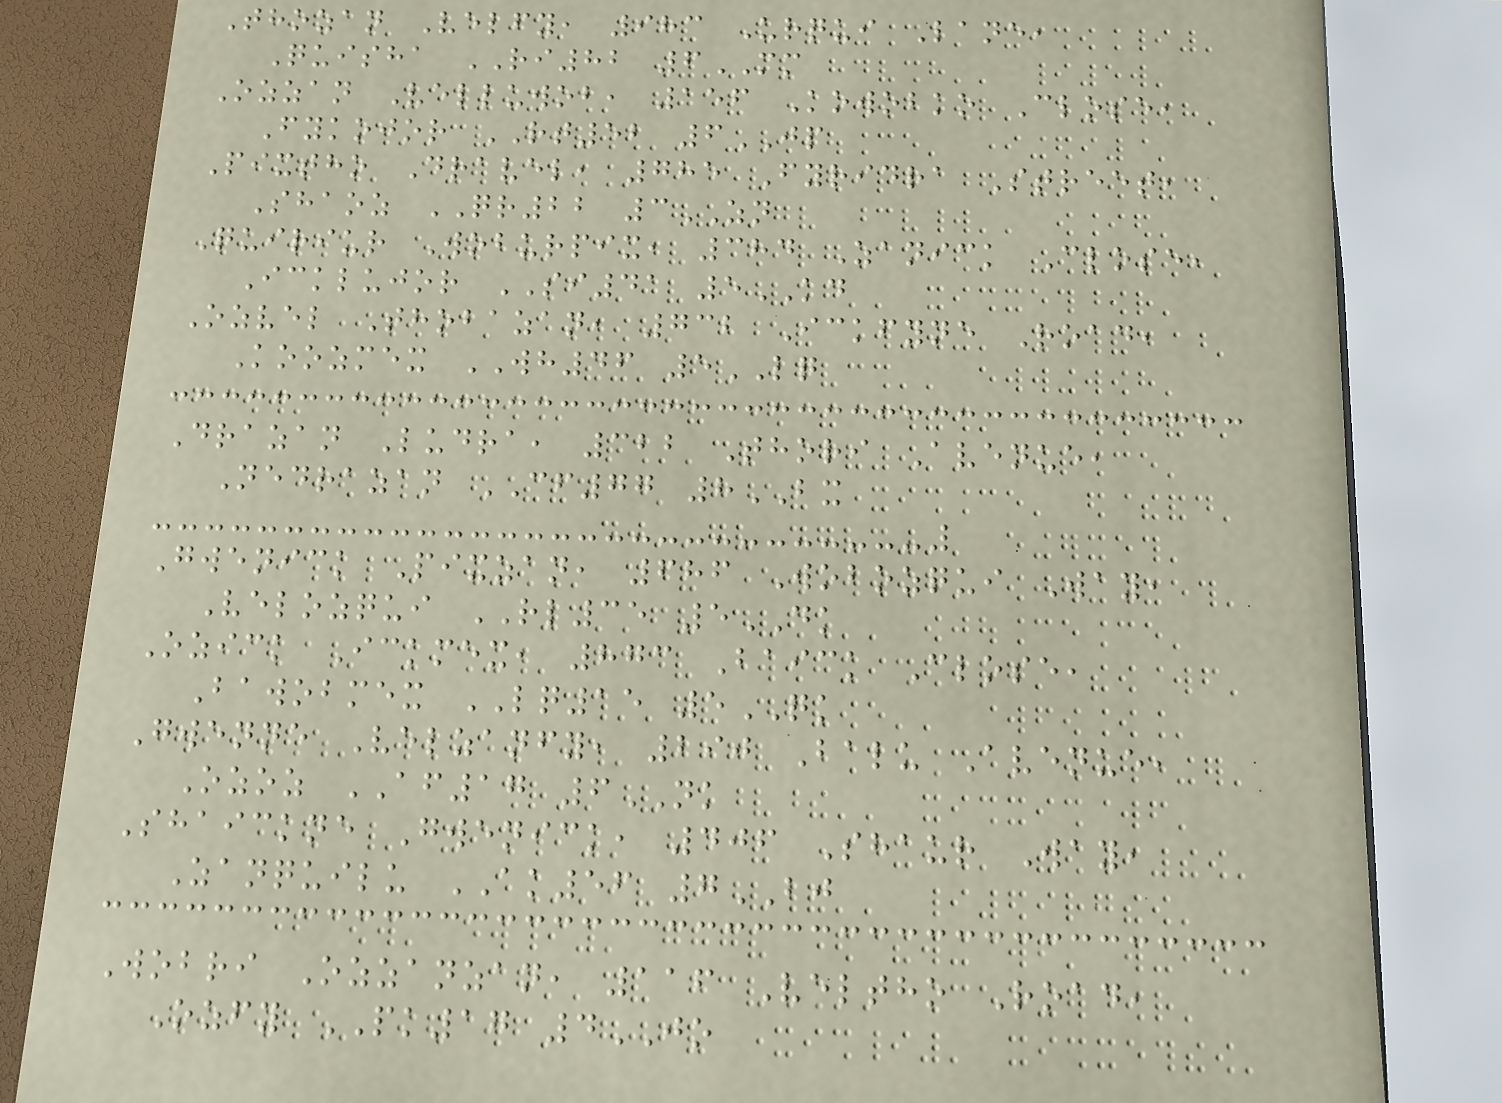Thozan Velfy, 983 Urqui Lane,
Quisha RI82 6MM
Ozzan Velluwob, 156 Kowobko Close,
Fykojor RT52 6JP
Pixtho Dravel, 785 Fyridra Street,
Shaoz QR22 3ZN
Quiriur Woburpix, 384 Zanick Close,
Icklujor SI41 5KD
Ozvel Thobazan, 732 Ickfyne Road,
Koozmex WH46 5LQ
Drazan Ludra, 322 Thori Avenue,
Nedrazan CF77 8BX
Gwenick Pixzan, 686 Wobozqui Way,
Velozqui RL35 5DK
Ozick Ickmex, 873 Baick Close,
Bawobmex LQ15 5QK
Gwenne Velzanfy, 290 Balu Avenue,
Ozoz AF17 6NK
Shaickne Gwenick, 406 Shaur Way,
Zanquilu AK56 7BJ
Wobri Ozzanzan, 116 Veltho Road,
Ozfy PK17 4JO
